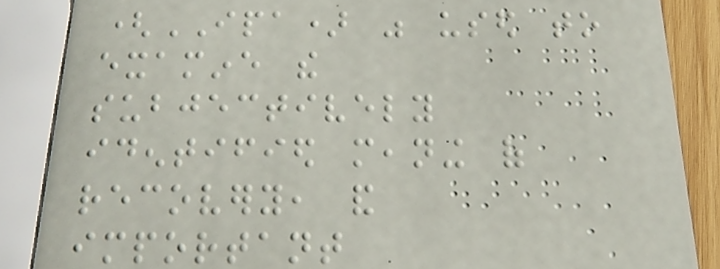(IPA) was used to
examine the
subjectively
identified meaning of
recovery, and
important
